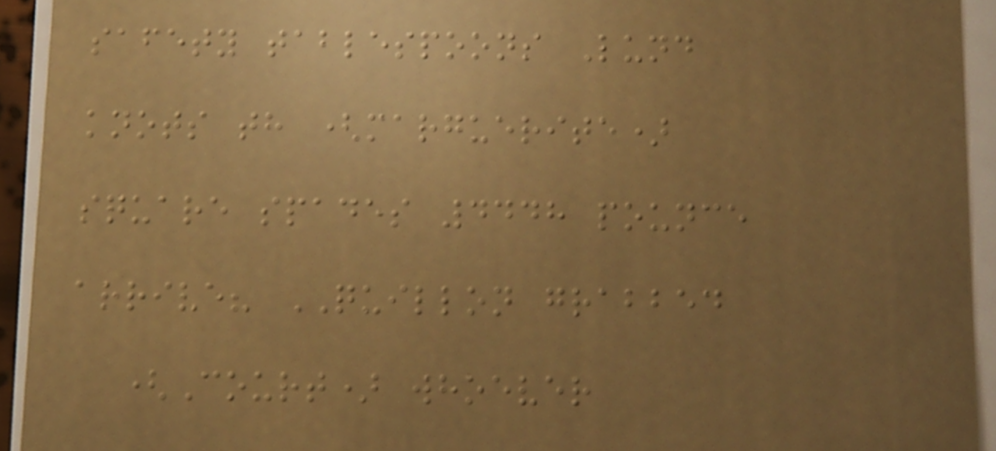safety tablespoons Lund
knots th (marguerite)
square spades 4448 pounce
arrive? QUILLON grabbed
(Court) whoever
